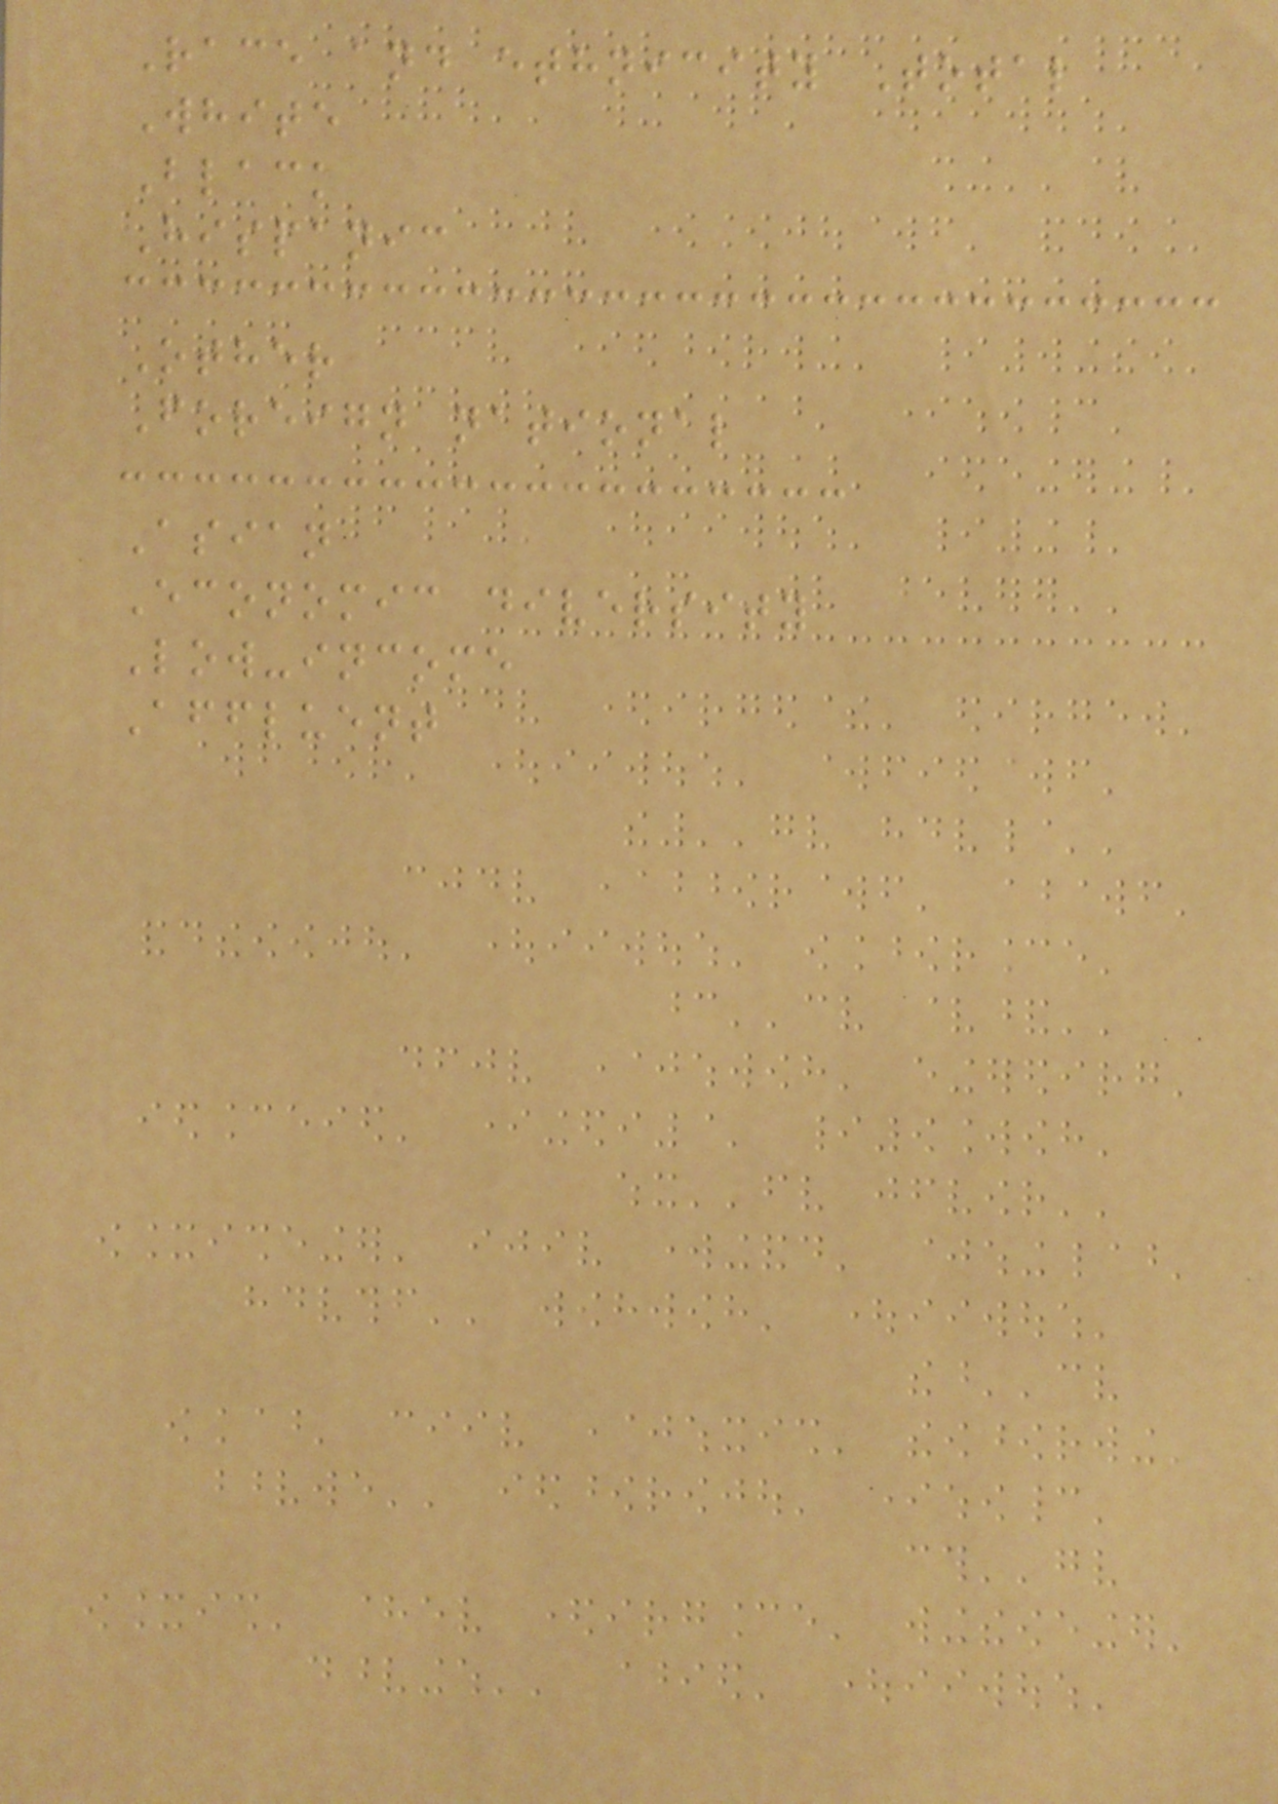Race and ethnicity Total
White
Black
Hispanic
Other
Foreign national
Asian
Economic diversity
Low-income
Affluent
